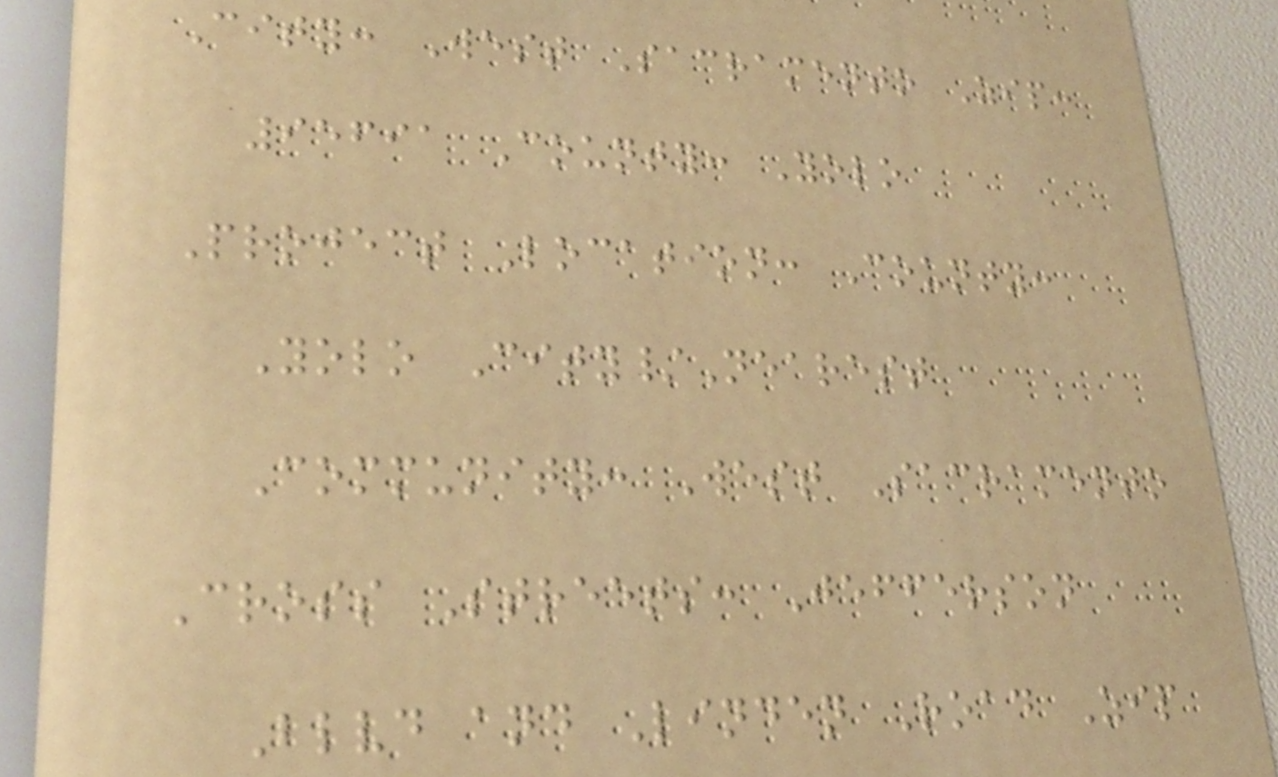City: West Sacramento Zip:
95691 County: Yolo
Project Location: County:
Yolo City/Nearest
Community: West Sacramento
Cross Streets: Jefferson
Blvd and Linden Road Zip
